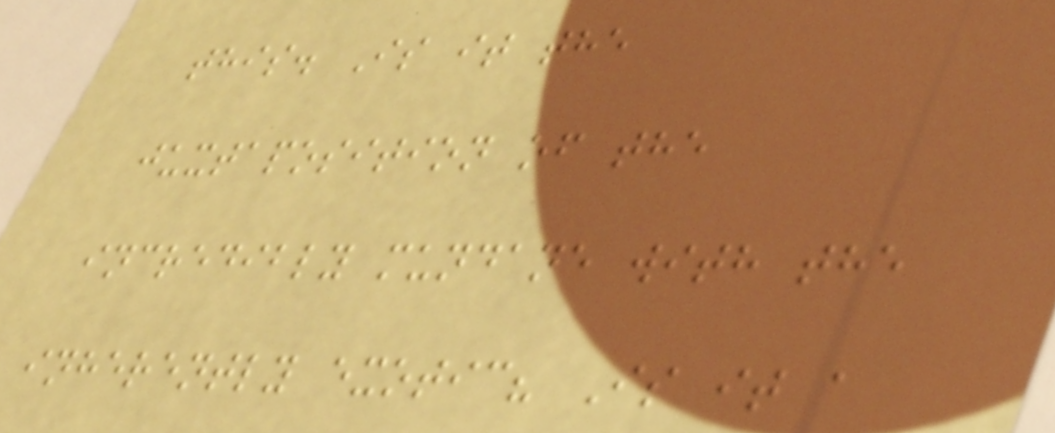this. Is it the
juxtaposition of the
incredibly mundane with the
inherently exotic? Is it a
